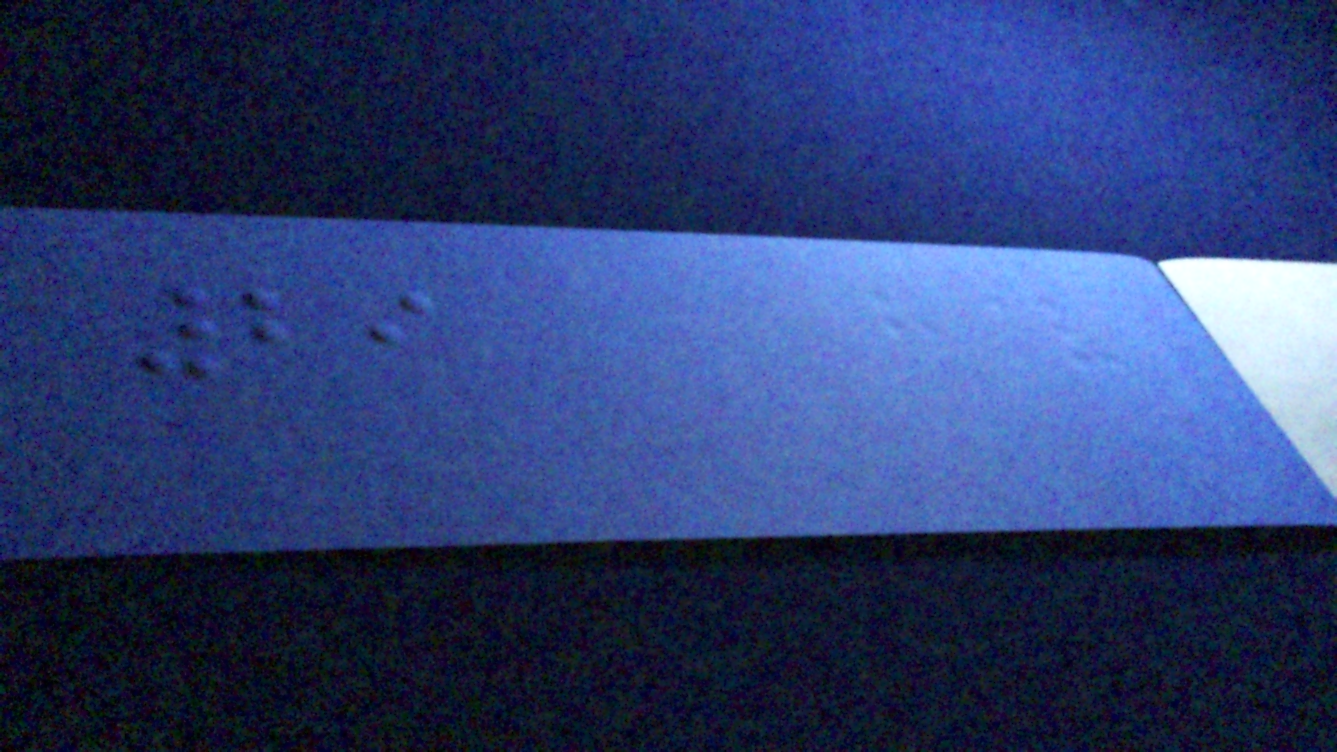29
